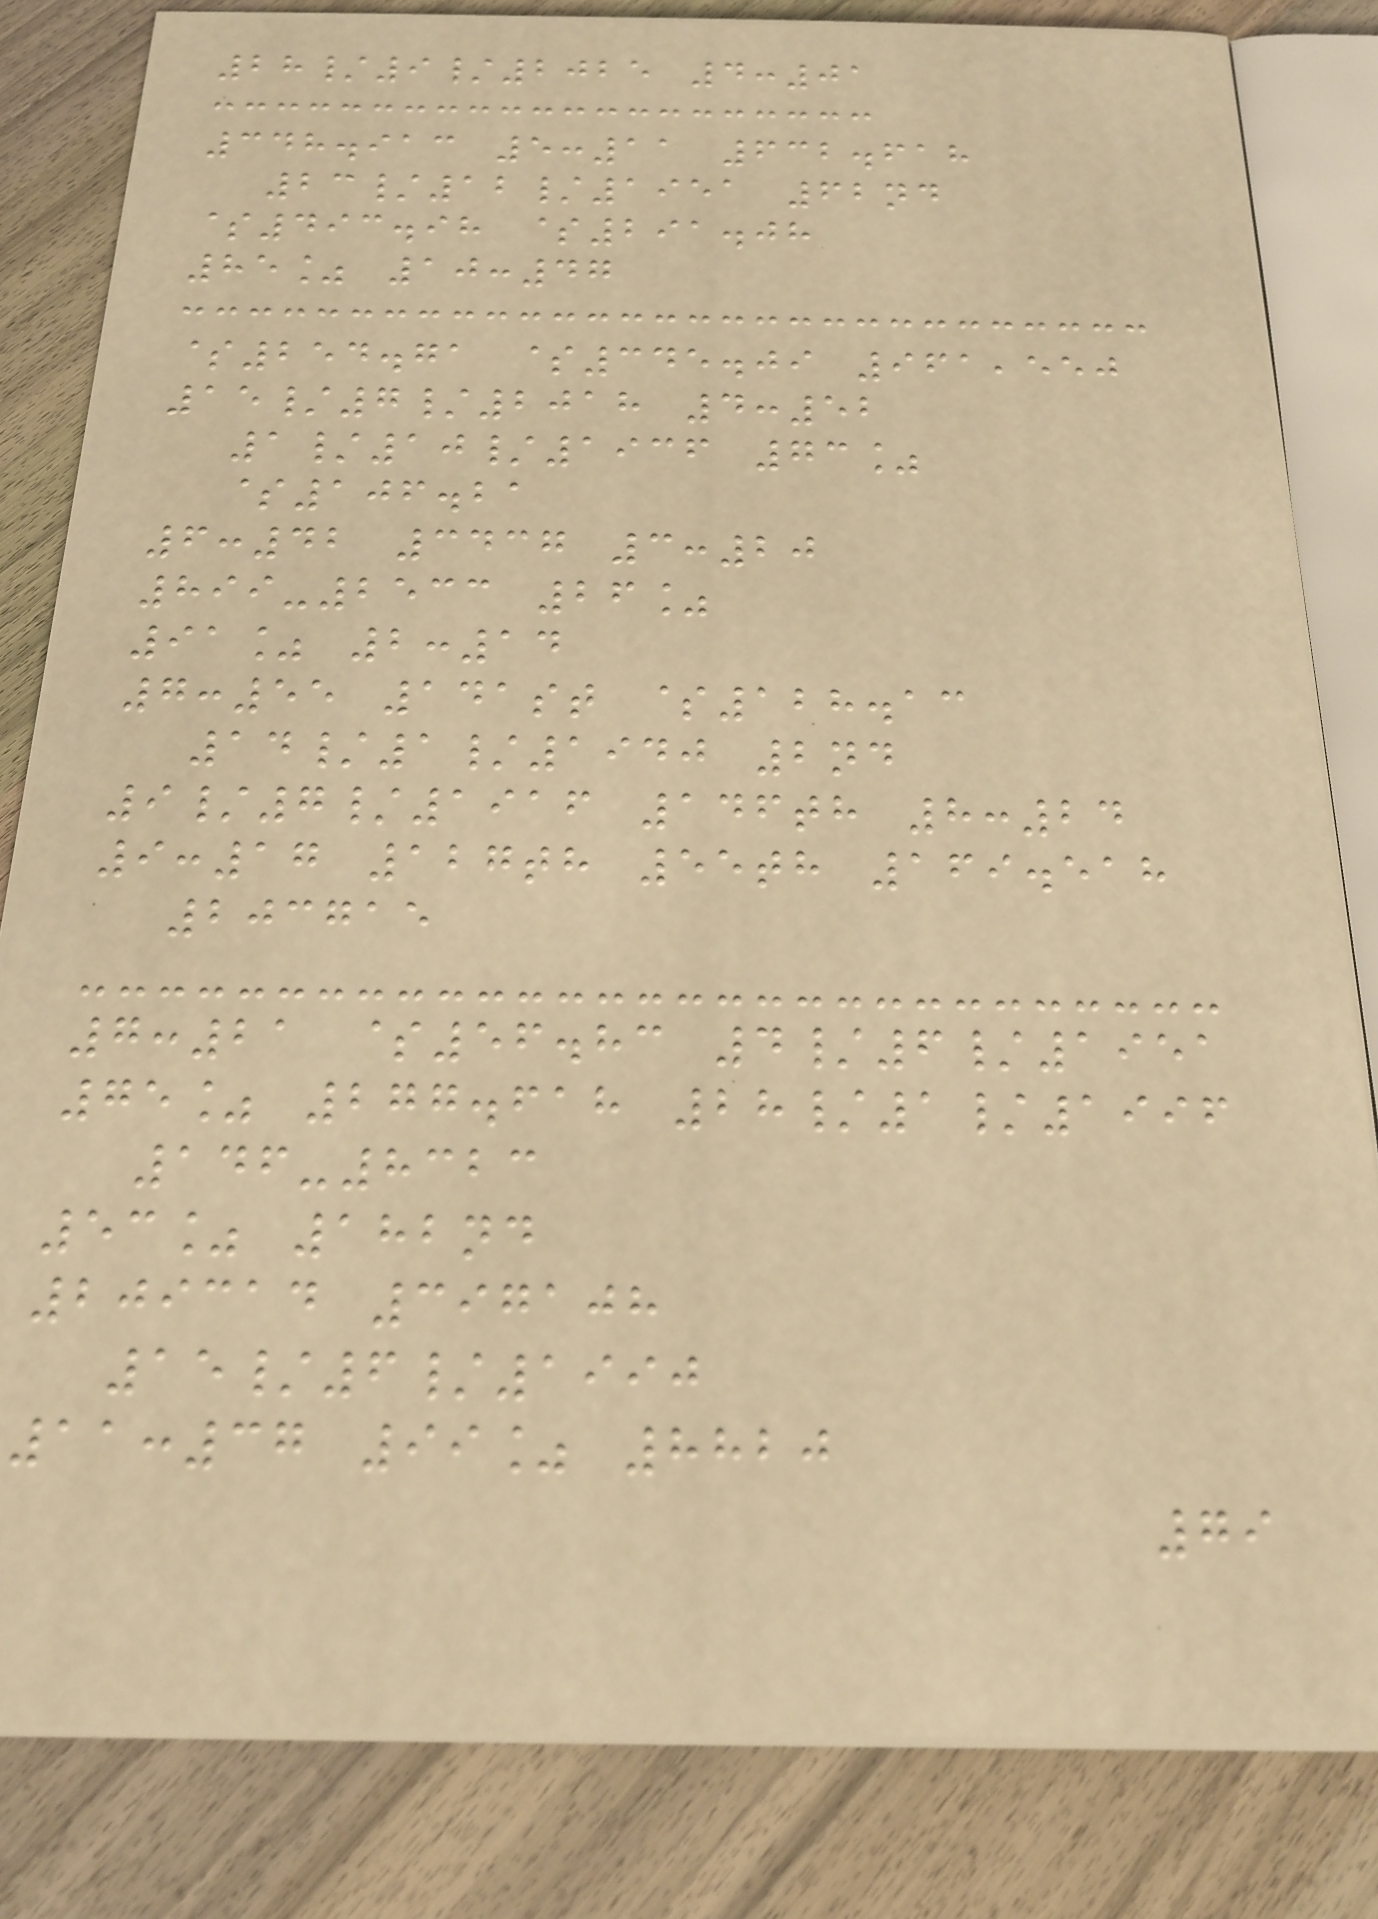28/9/2025 4:01
348.913 5:11 632.618
23/12/1951 62nd
$493.98 $291.08
85% 10:47
$254.71 $345.09 961,550
15/7/2018 4:52
1/10/1936 73%
$106.21
6:42 3437 3:20
899-2533 26%
91% 2:14
7:55 141st $128.13
14/1/1940 2nd
9/7/1916 146th 8:24
9:17 127th 55th 169.518
203715
7:21 $56.83 4/6/1951
75% 277.618 28/1/1996
146-8323
53% 182nd
209314 397108
15/6/1990
11:37 99% 8820
79
